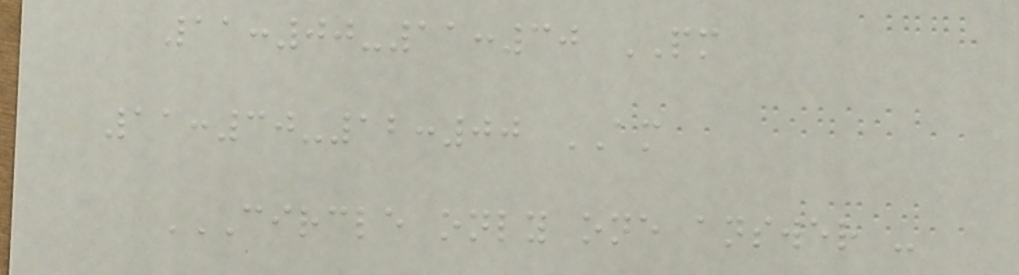11:00-11:30 PM
11:30-12:00 AM
CIRCLE ONLY ONE ANSWER -
